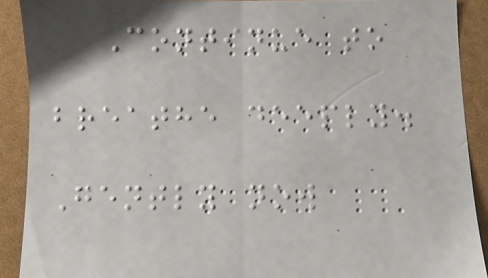Continue to
breathe deeply.
Gently now
